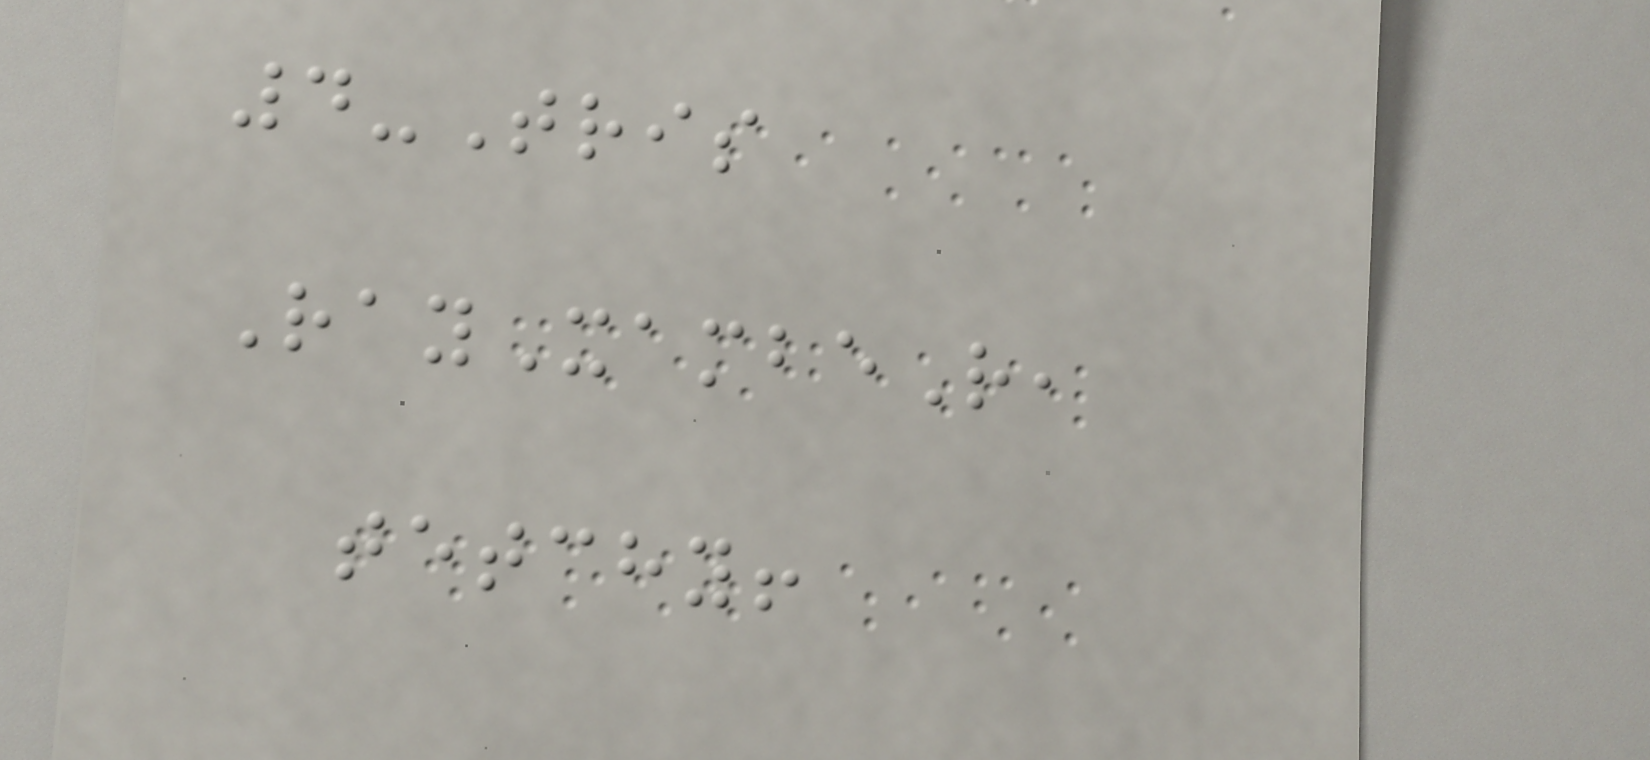4-Tris
RayXambeR,
tetchy!
